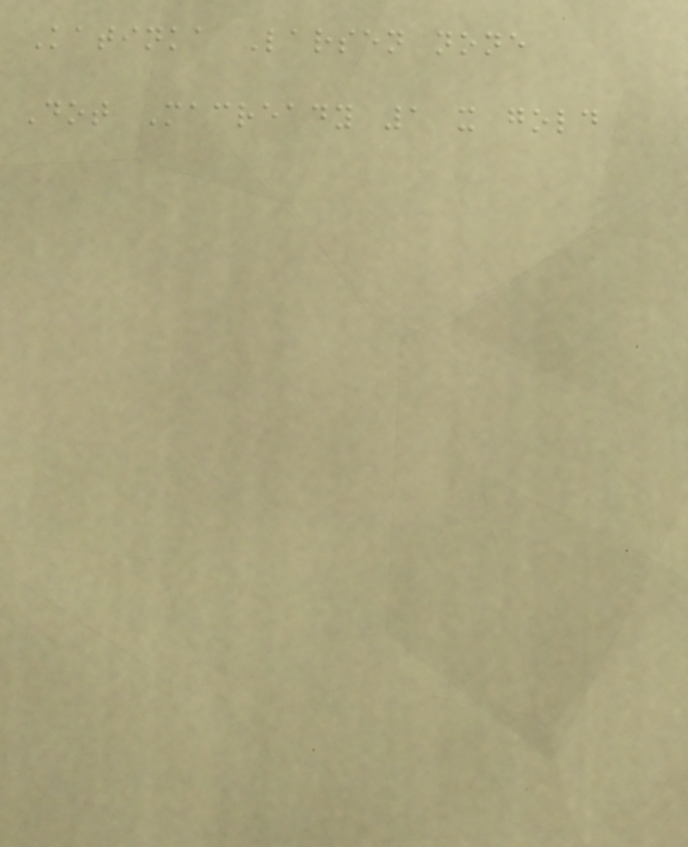Katinka Larsen none
Dot Macready 1 x gold
